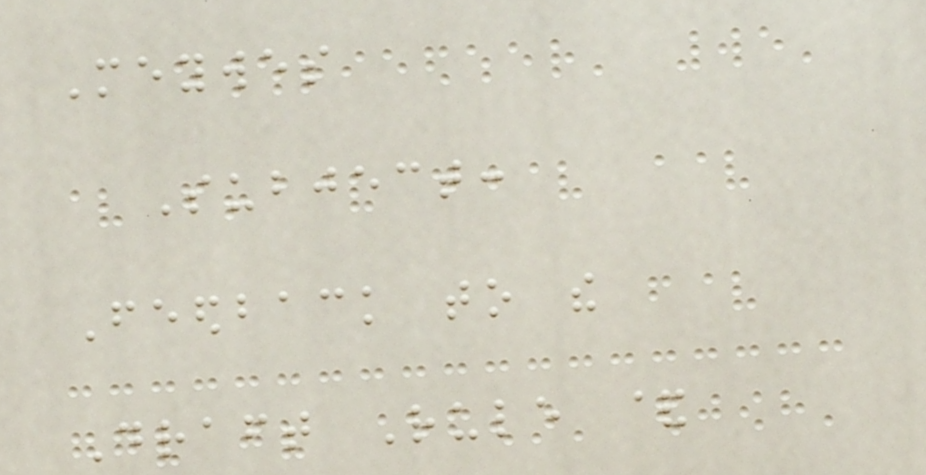Meywes
Subject:
Feedback to the
Draft Rule &
